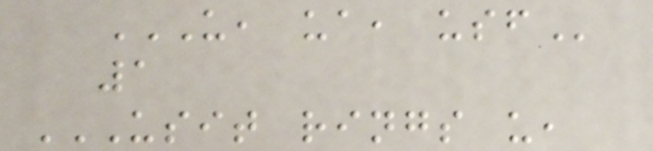U, UA, USF
1
USIT RINGS U,
